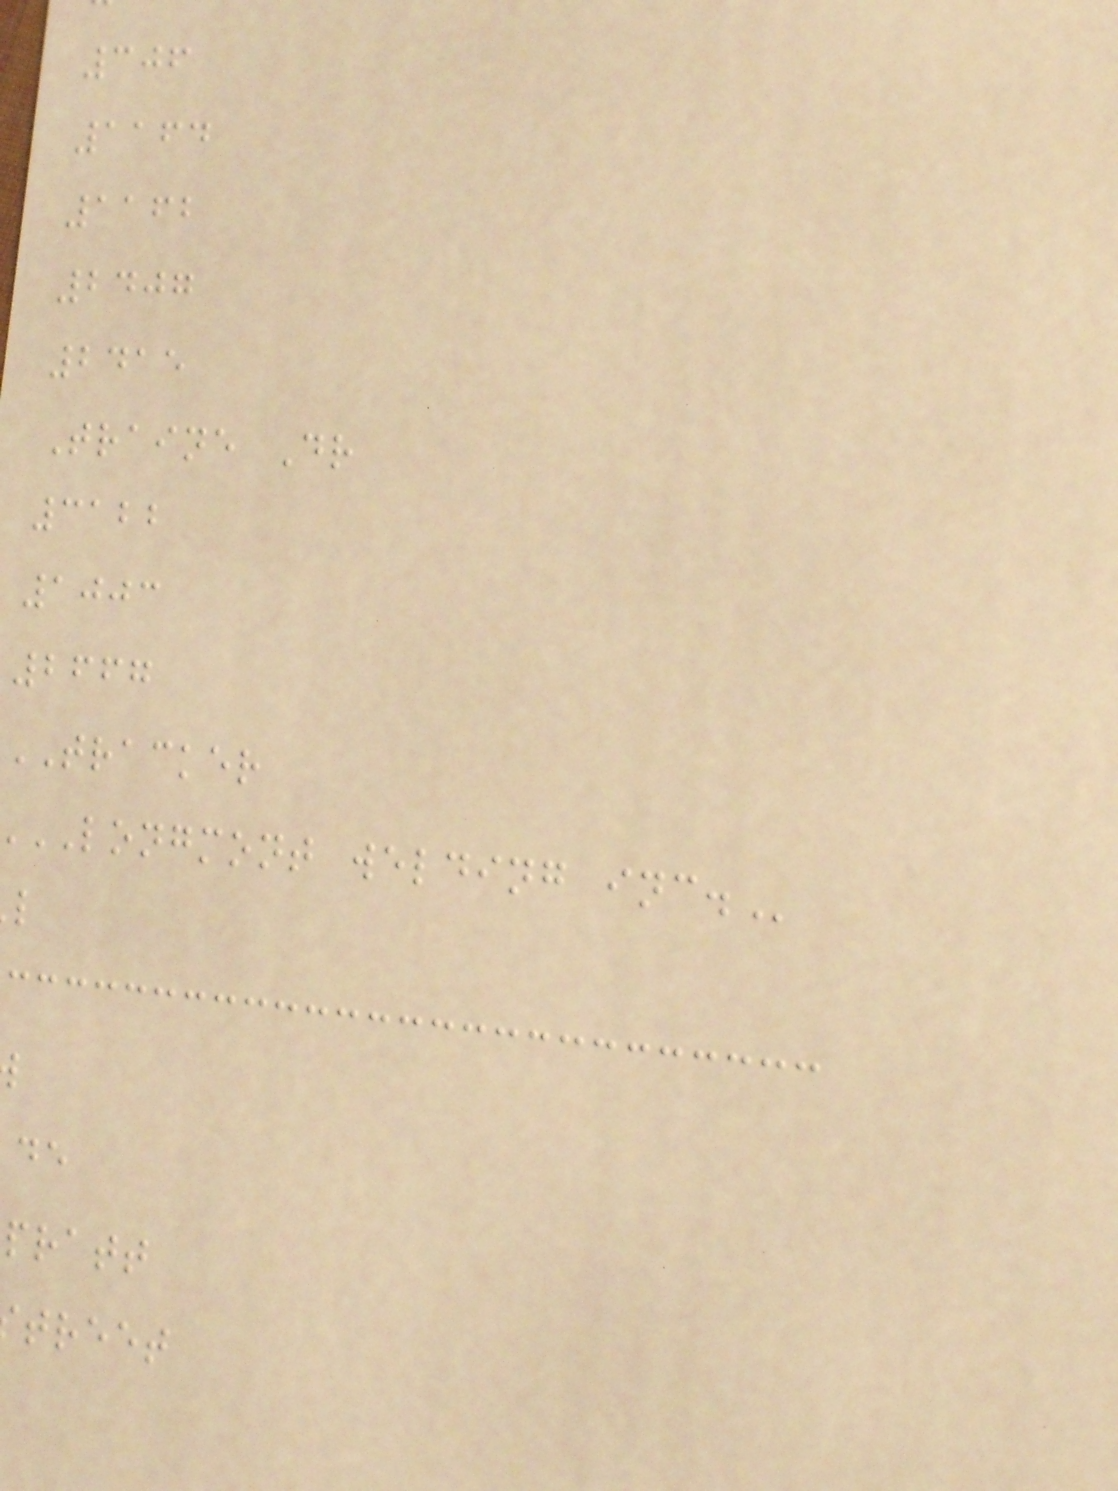306
1164
1162
2407
2415
Traine Dr
3122
1003
2667
TRACKER
LONGMONT welding
pratt
treet
